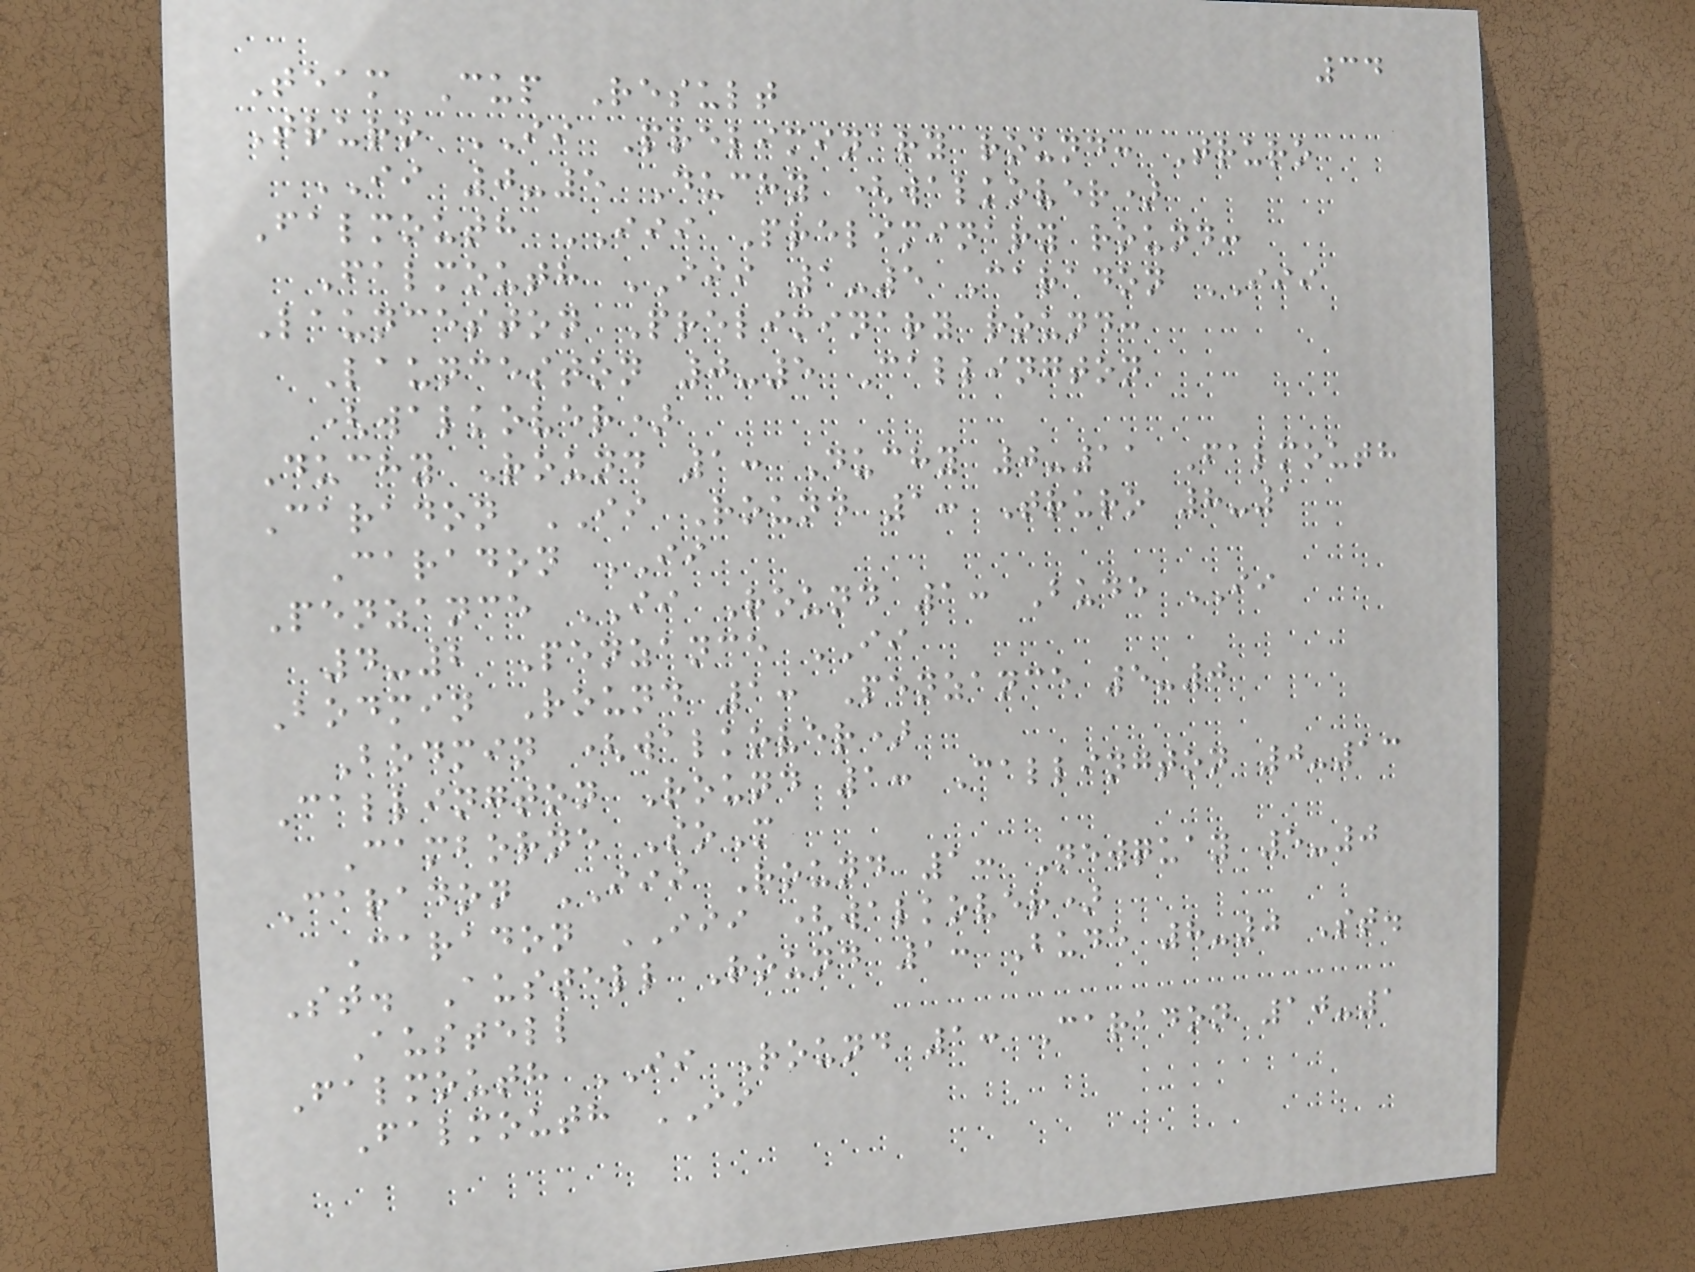34
Team Cup Result
Truro II Preliminary round: Truro
II 0-5 Duchy (walkover)
Falmouth III Preliminary round:
Falmouth III 1-5 Caradon III
Launceston Preliminary round:
Launceston 0-5 Callington
(walkover)
Duchy Round 1: Duchy 0-11 Falmouth
Caradon II Round 1: Truro 8-1
Caradon II
Penzance II Round 1: Bude II
4-2 Penzance II
Bodmin Round 1: Penzance 5-0
Bodmin (walkover)
Callington Round 1: Callington 0-13
Camborne SoM
Caradon III Round 1: Newquay 5-0
Caradon III (walkover)
St. Austell Round 1: Bude 8-0 St.
Austell
Falmouth II Round 1: Caradon 10-1
Falmouth II
